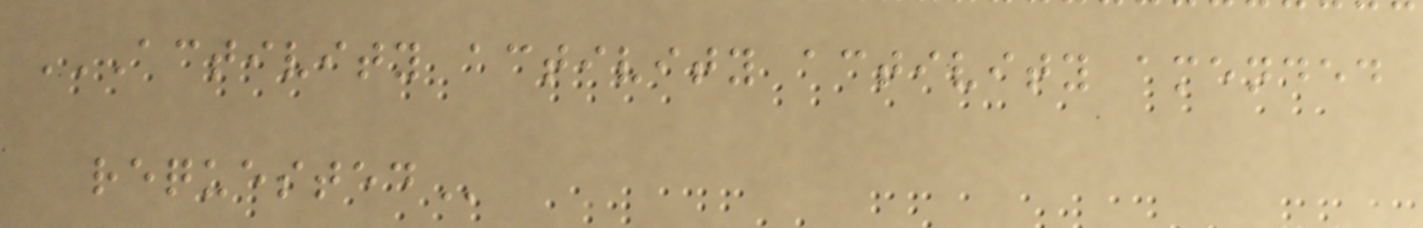ACTIVITY ACTIVITY ACTIVITY AMENDED
REQUESTED
